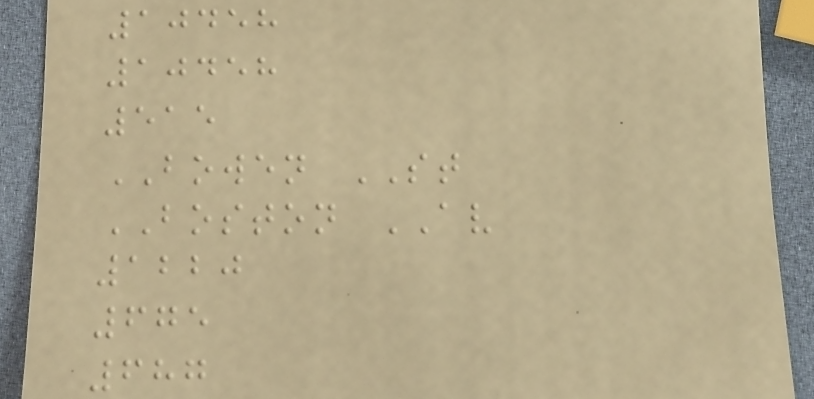10458
10458
515
BOWEN ST
BOSTON AV
1220
675
687
